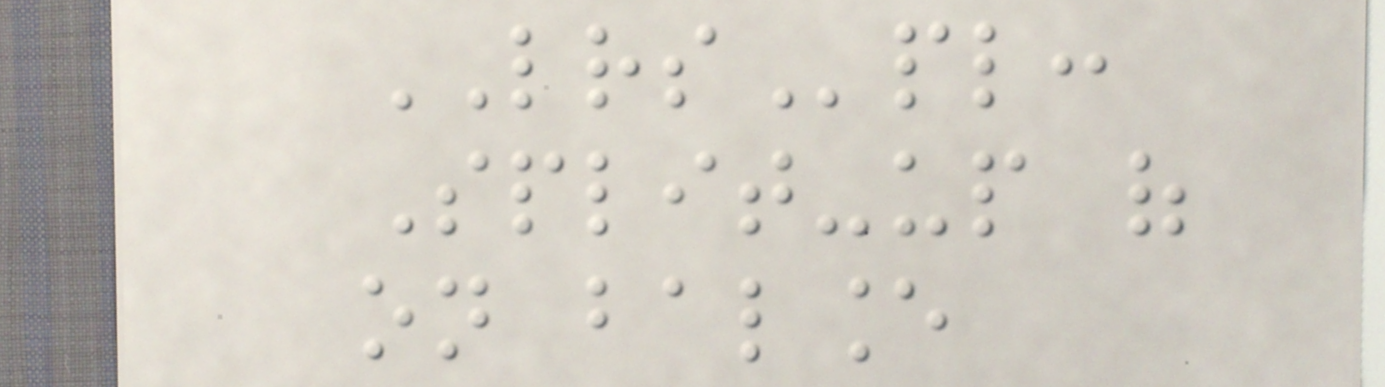LRSpl:
Split-up of
on balance
